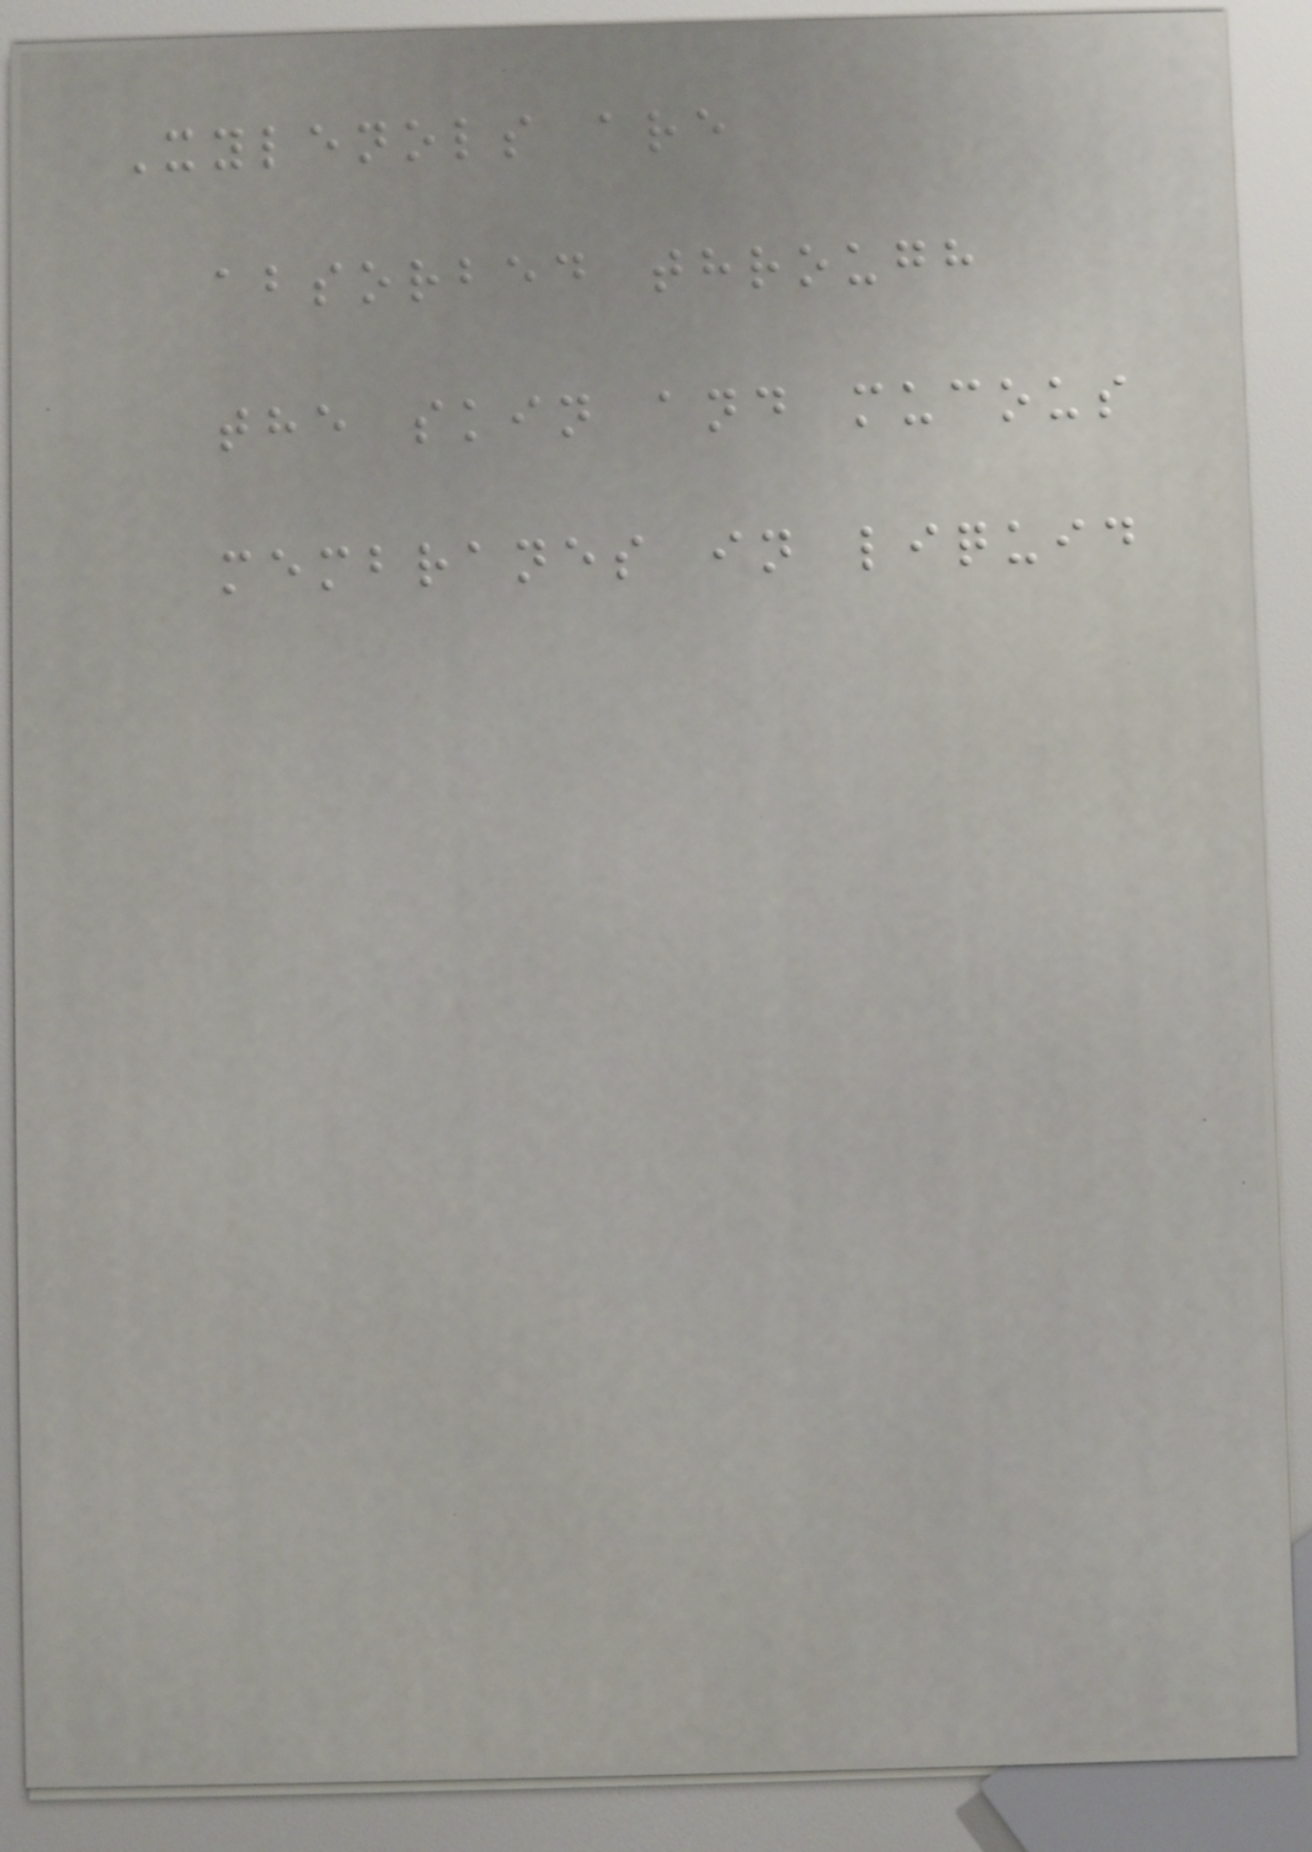Xylenols are
absorbed through
the skin and mucous
membranes in liquid
